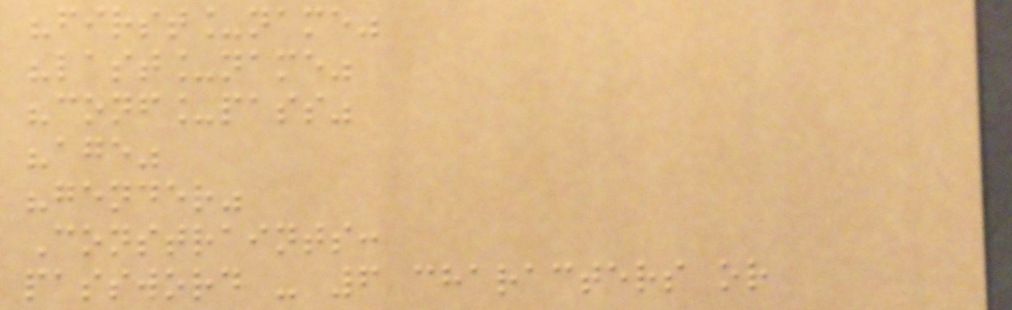"first_name"
"last_name"
"conf_pass"
"age"
"gender"
Constraints:
password - 6 characters or
